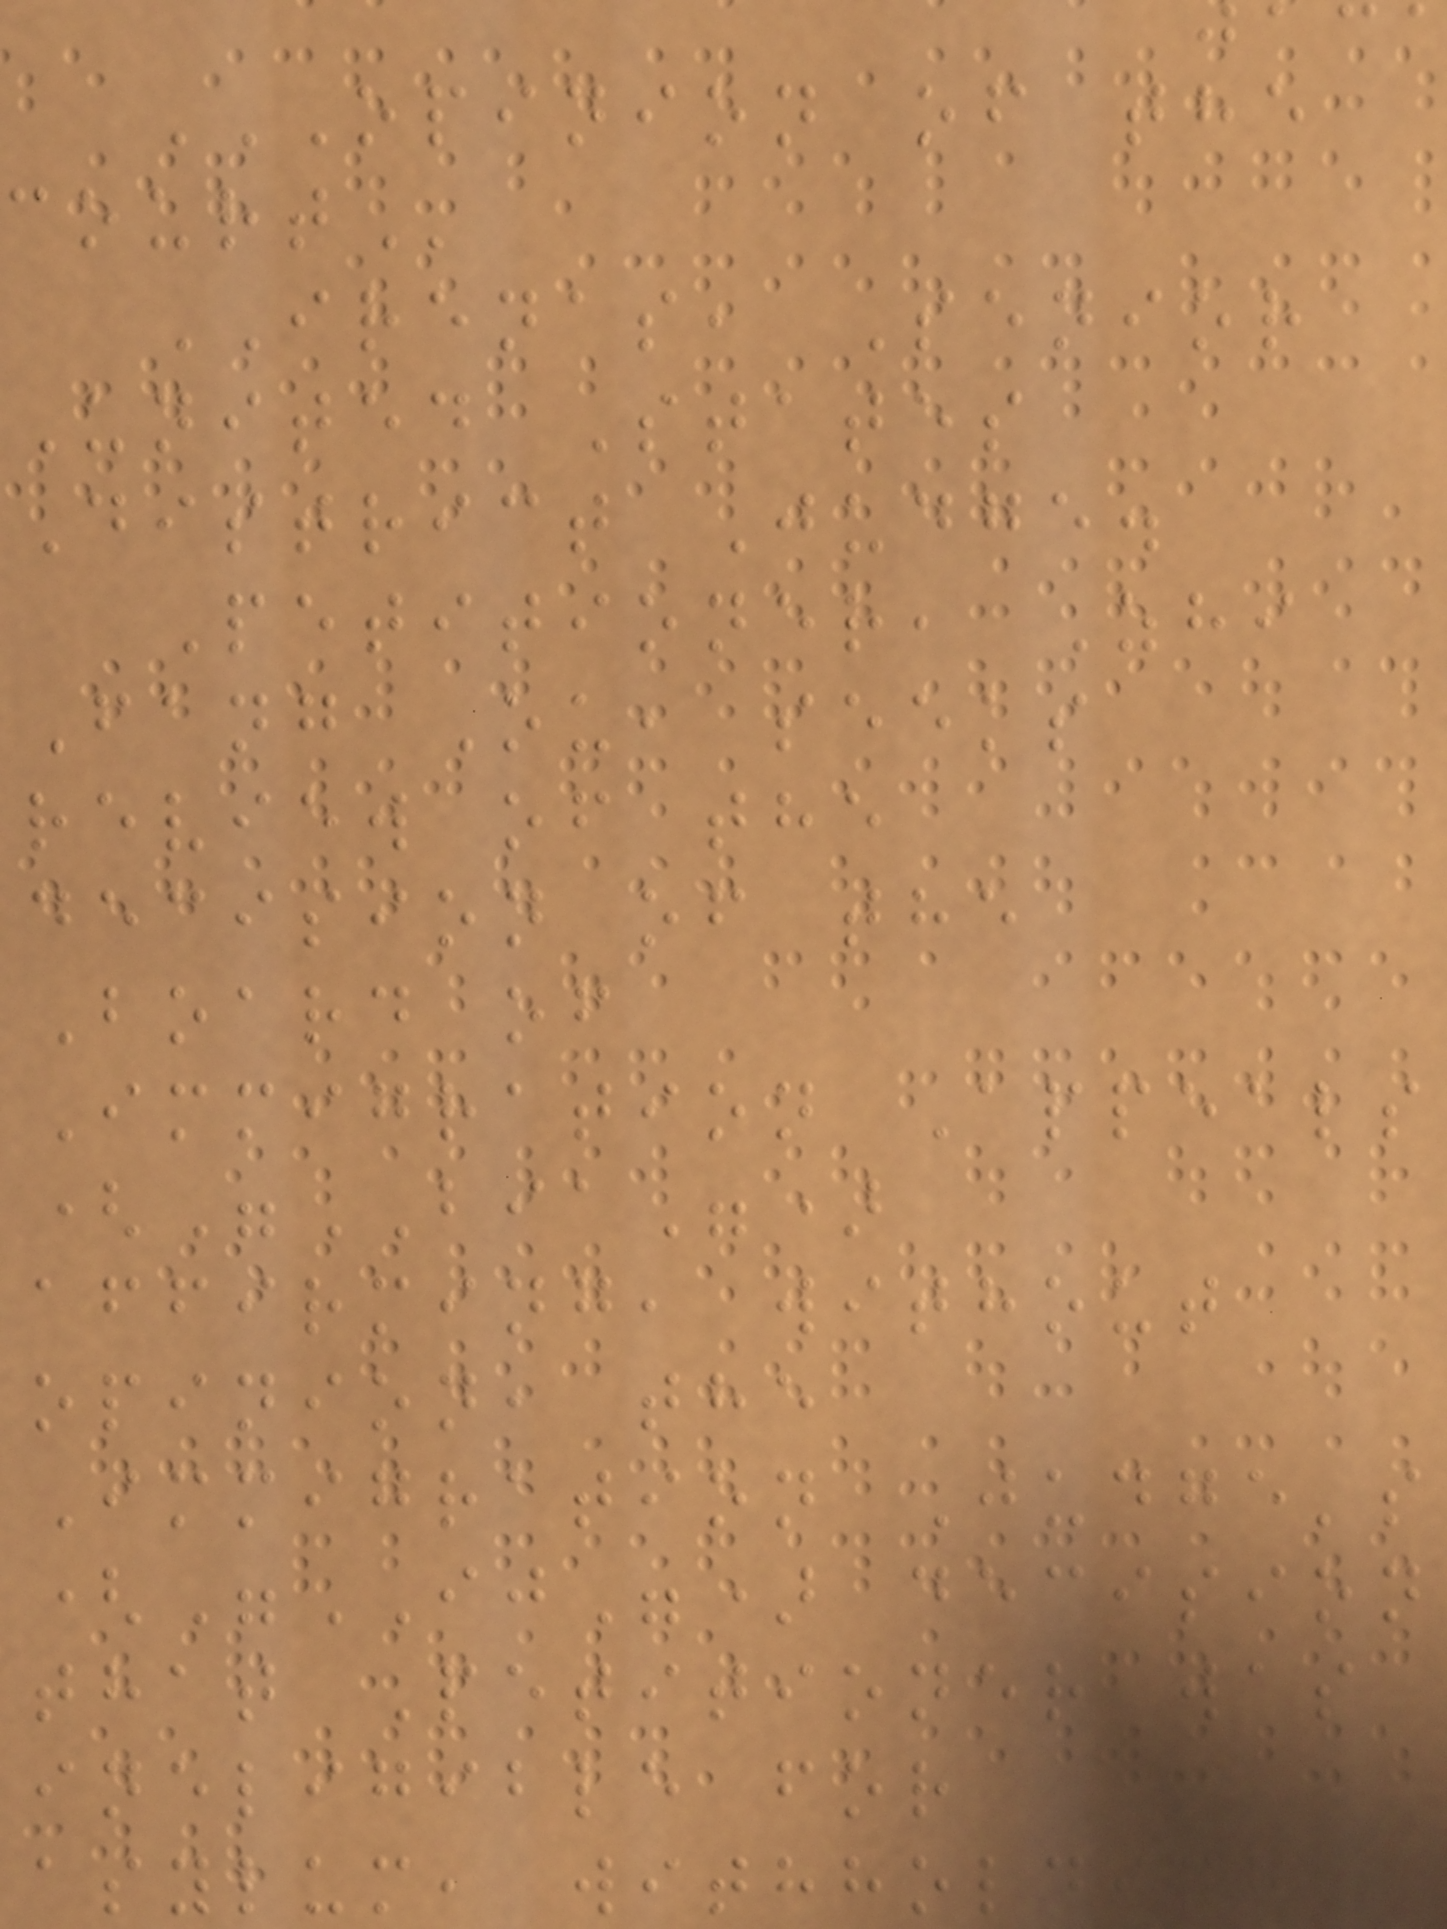OPINION OF THE
IRENAS, Senior
United States
District Judge.
Petitioner, Zhi
Fang Ou, seeks
review of the
decision of the
Board of
Immigration Appeals
("BIA")
affirming, without
opinion, the
Immigration Judge's
("IJ") decision
that Petitioner was
ineligible for
asylum, withholding
